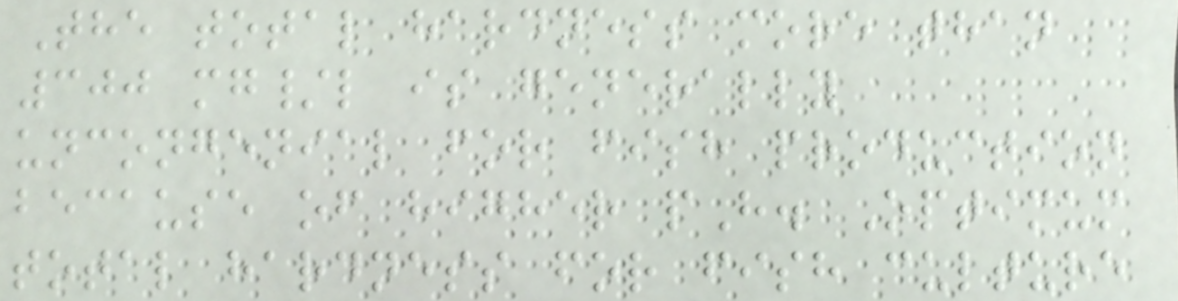The total hardness more than
300 mg/l is generally
uncongenial for fish production
because of higher pH. Optimum
total hardness for fish culture
